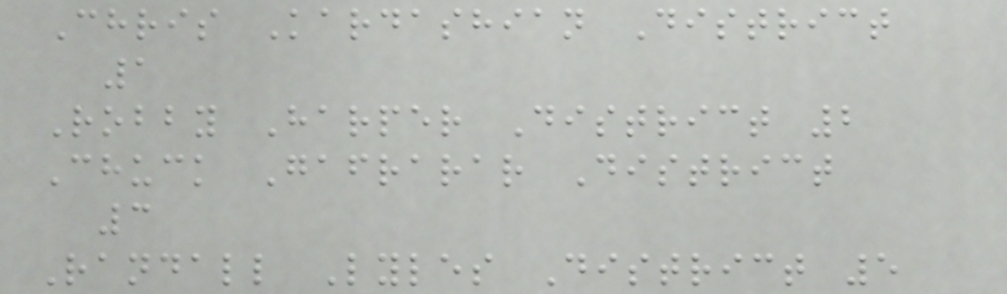Chris Kardashian District
1
Robby Harper District 2
Chuck Gafrarar District
3
Randall Lyles District 5
